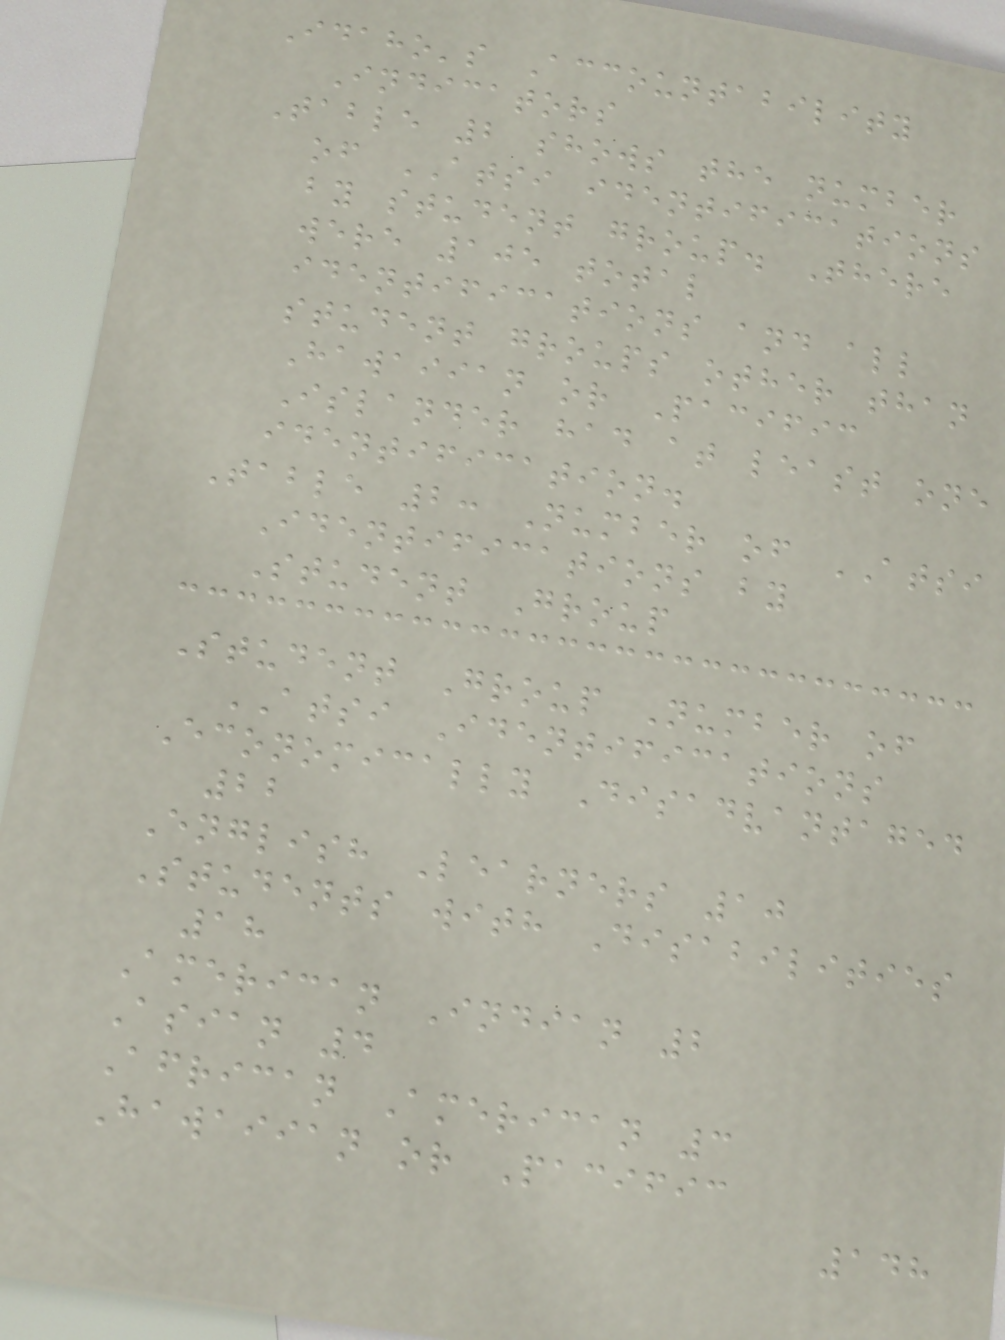Idaho's Accountability
Indicators
Table 2 shows the number
of ATSI identifications
by student group. There
were 105 total
identifications and all
student groups other than
Hawaiian or Pacific
Islander had at least one
identification.
Table 2: Number of ATSI
Identifications by
Student Group
Student Group Number of
ATSI Identifications
Economically Disadvantaged
22
English Learners 10
Students with Disabilities
18
American Indian 2
Asian 4
African American 3
Hawaiian or Pacific
148
